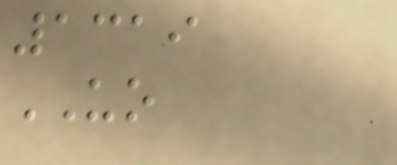1319
UO
